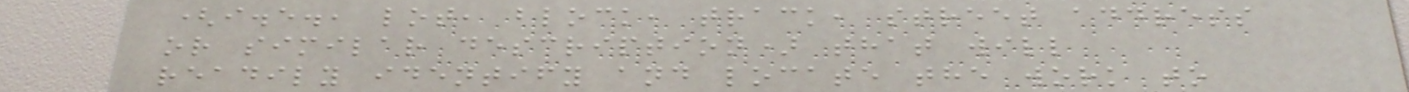(i.e., lot, block, track, street address
or similar description) that will
readily identify and locate the work to
